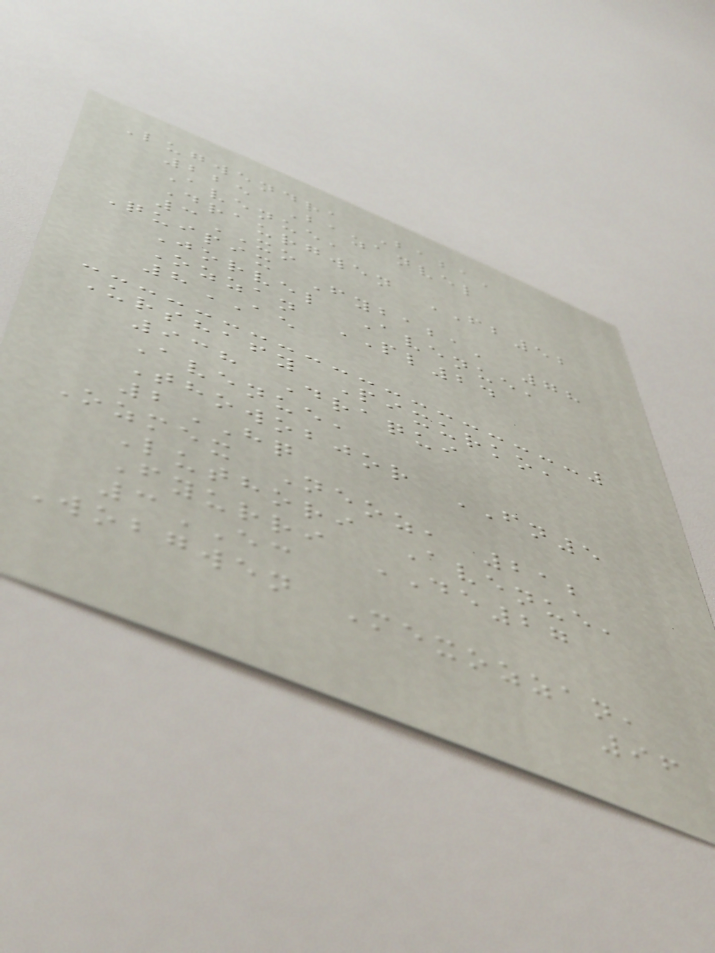Lugwendra Baba,
225 Bazanvel
Avenue,
Draurgwen FB52
3XO
Quipix Fybaba, 78
Jorvel Avenue,
Ozzan PL24
8AE
Urshafy Pixurko,
938 Draqui
Avenue,
Thowobjor FN5
2HQ
Ozmex Neoz, 212
Luthori Avenue,
Fyurri DE27
3EC
Wobgwen Mexozzan,
96
